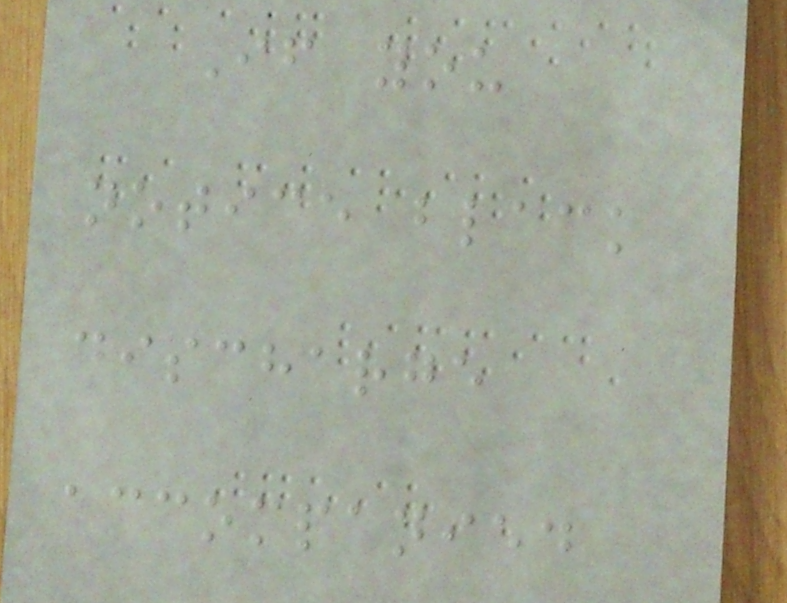If you
notice black
discharge
accompanied
